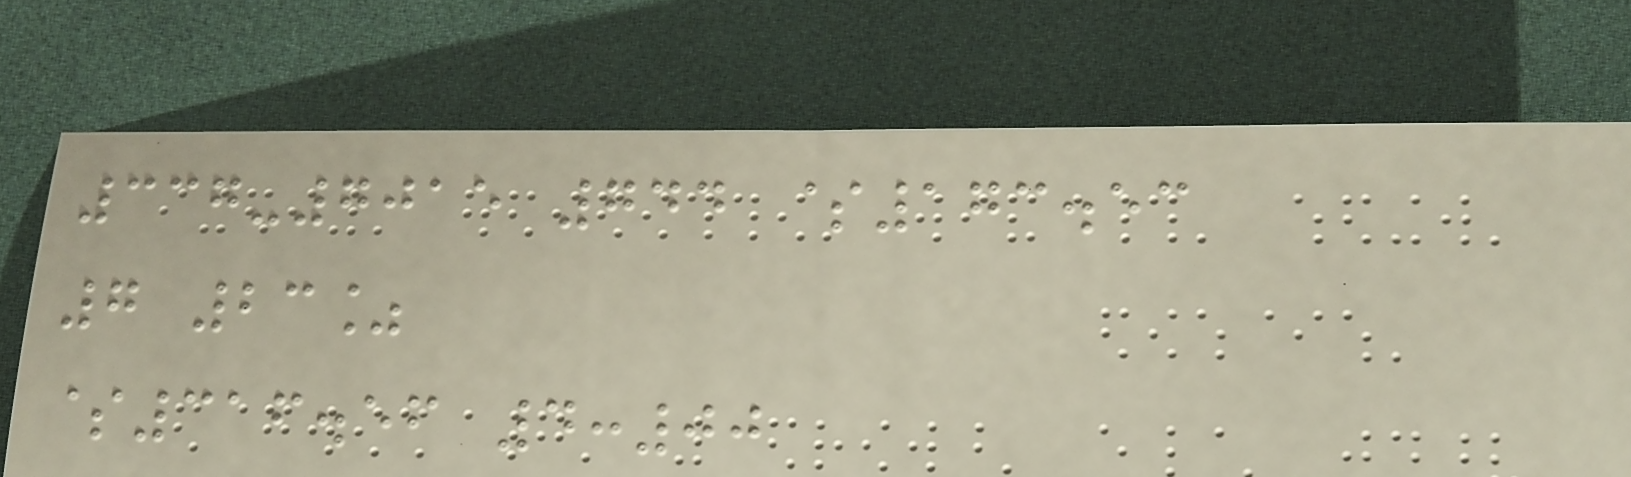337-7015 744 $173.53
7 23%
$316.56 4:00
